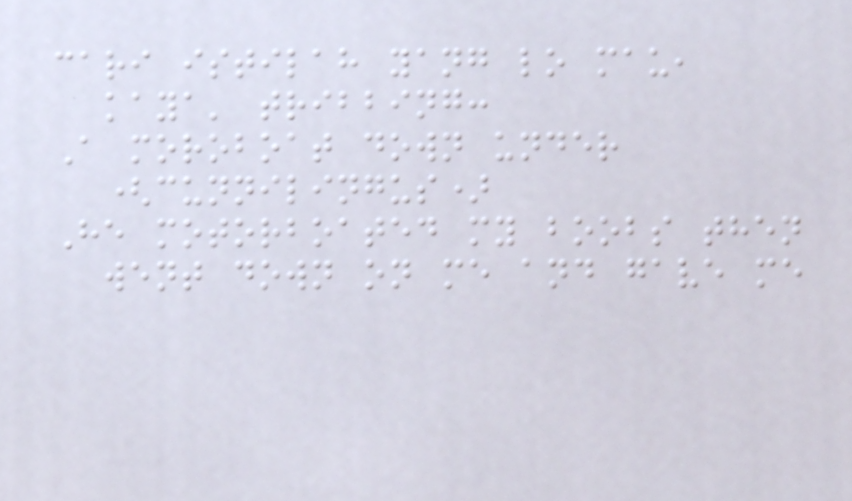cari istilah yang lo mau,
kaya' tribbing:
A moroboat down under
(cunnilingus)
He motorboated my boobs then
went down on me and gave me
